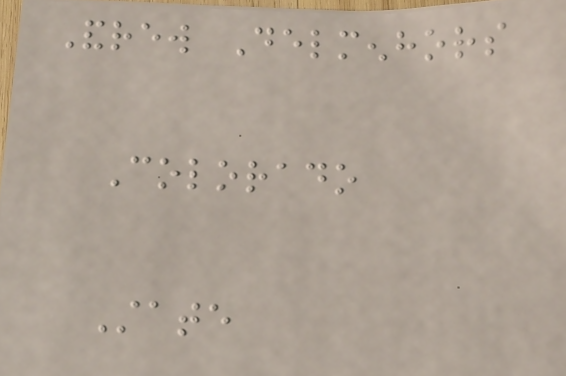Andrew Delmenhors
Colorado
State
